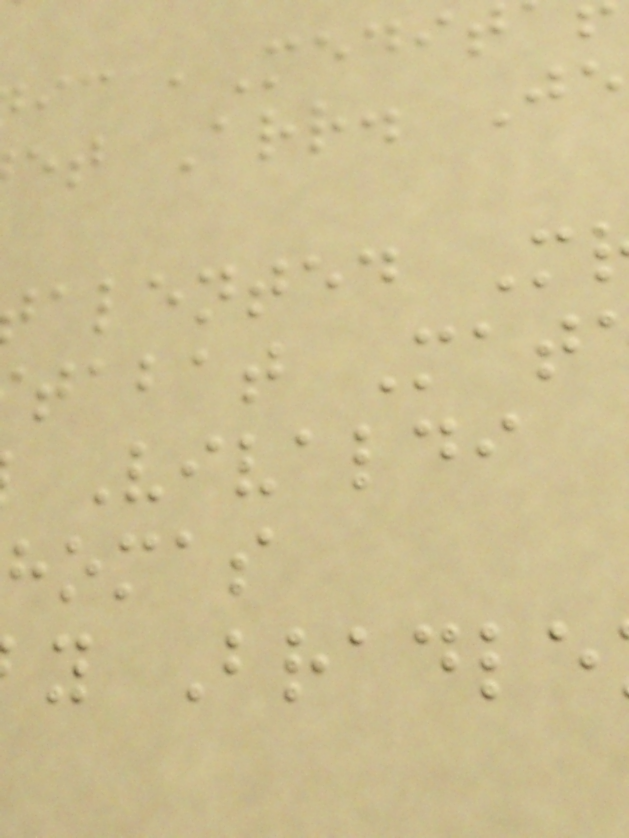ic ,Medi
et Arr. Je
alented M
tabat Mat
Vivaldi
homas
y Bradle
